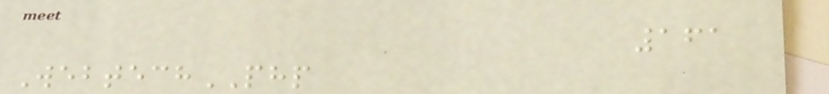161
WebtechPHP
